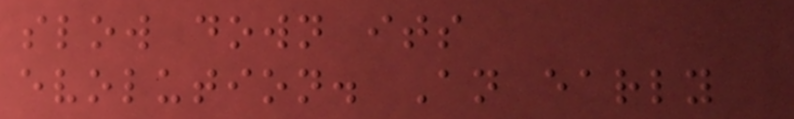slow down its
evolution. An early
